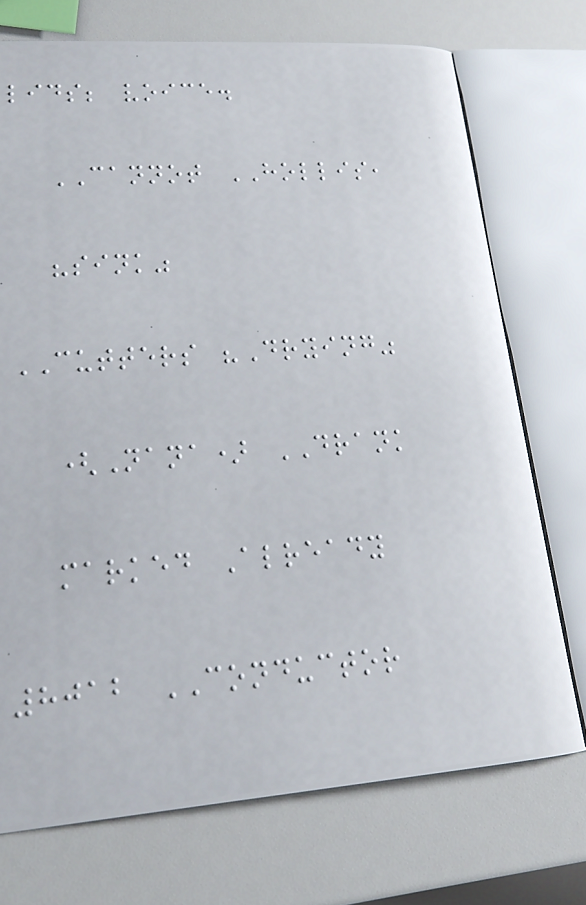lids; voice.
CANNOT HOLLIS,
"sink"
CUTTERS "Drying"
(Nana) DRANK
marked Already
8012 CONDUCTOR
